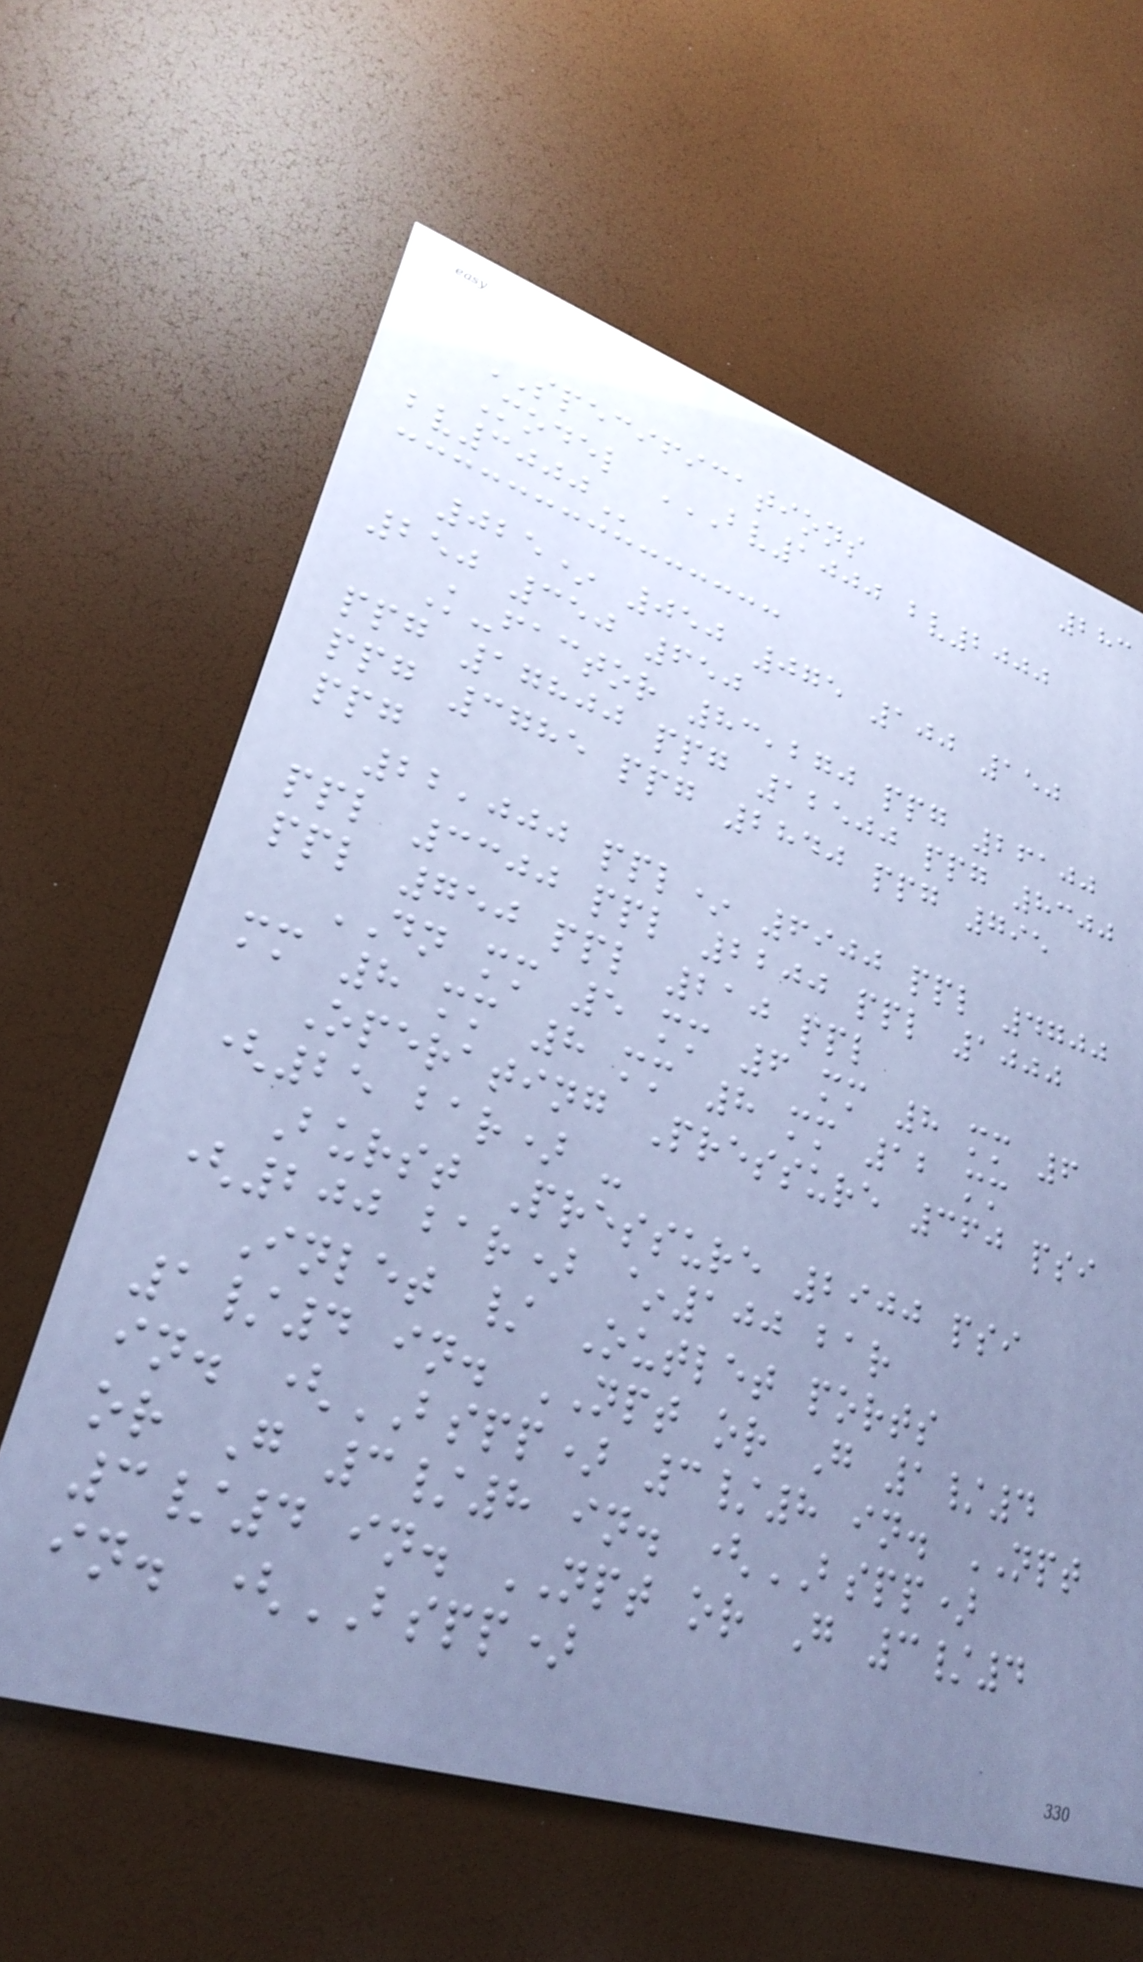283
SPECIFICATIONS
Model BV1000 BV2000
BV3000
025* 050 075 100 150
250 350 650
K-factor 83,270 ppg 26100
ppg 17800 ppg 12500 ppg 8300
ppg 3785 ppg 2840 ppg 795
ppg
22,000 ppl* 6900 ppl 4700
ppl 3300 ppl 2200 ppl 1000
ppl 750 ppl 210 ppl
DN mm 5 mm 6 mm 8 mm 6
mm 8 mm 8 mm 8 mm 12 mm
Operating Pressure 360 psi
(25 bar) -
Burst Pressure 2900 psi
(200 bar) ~100 bar
Inlet / Outlet ports
1/4 in. NPT or G 1/4
in. (BSPP) 3/8 in. NPT
or G 3/8 in. (BSPP)
3/4 in. NPT or G 3/4
in. (BSPP)
